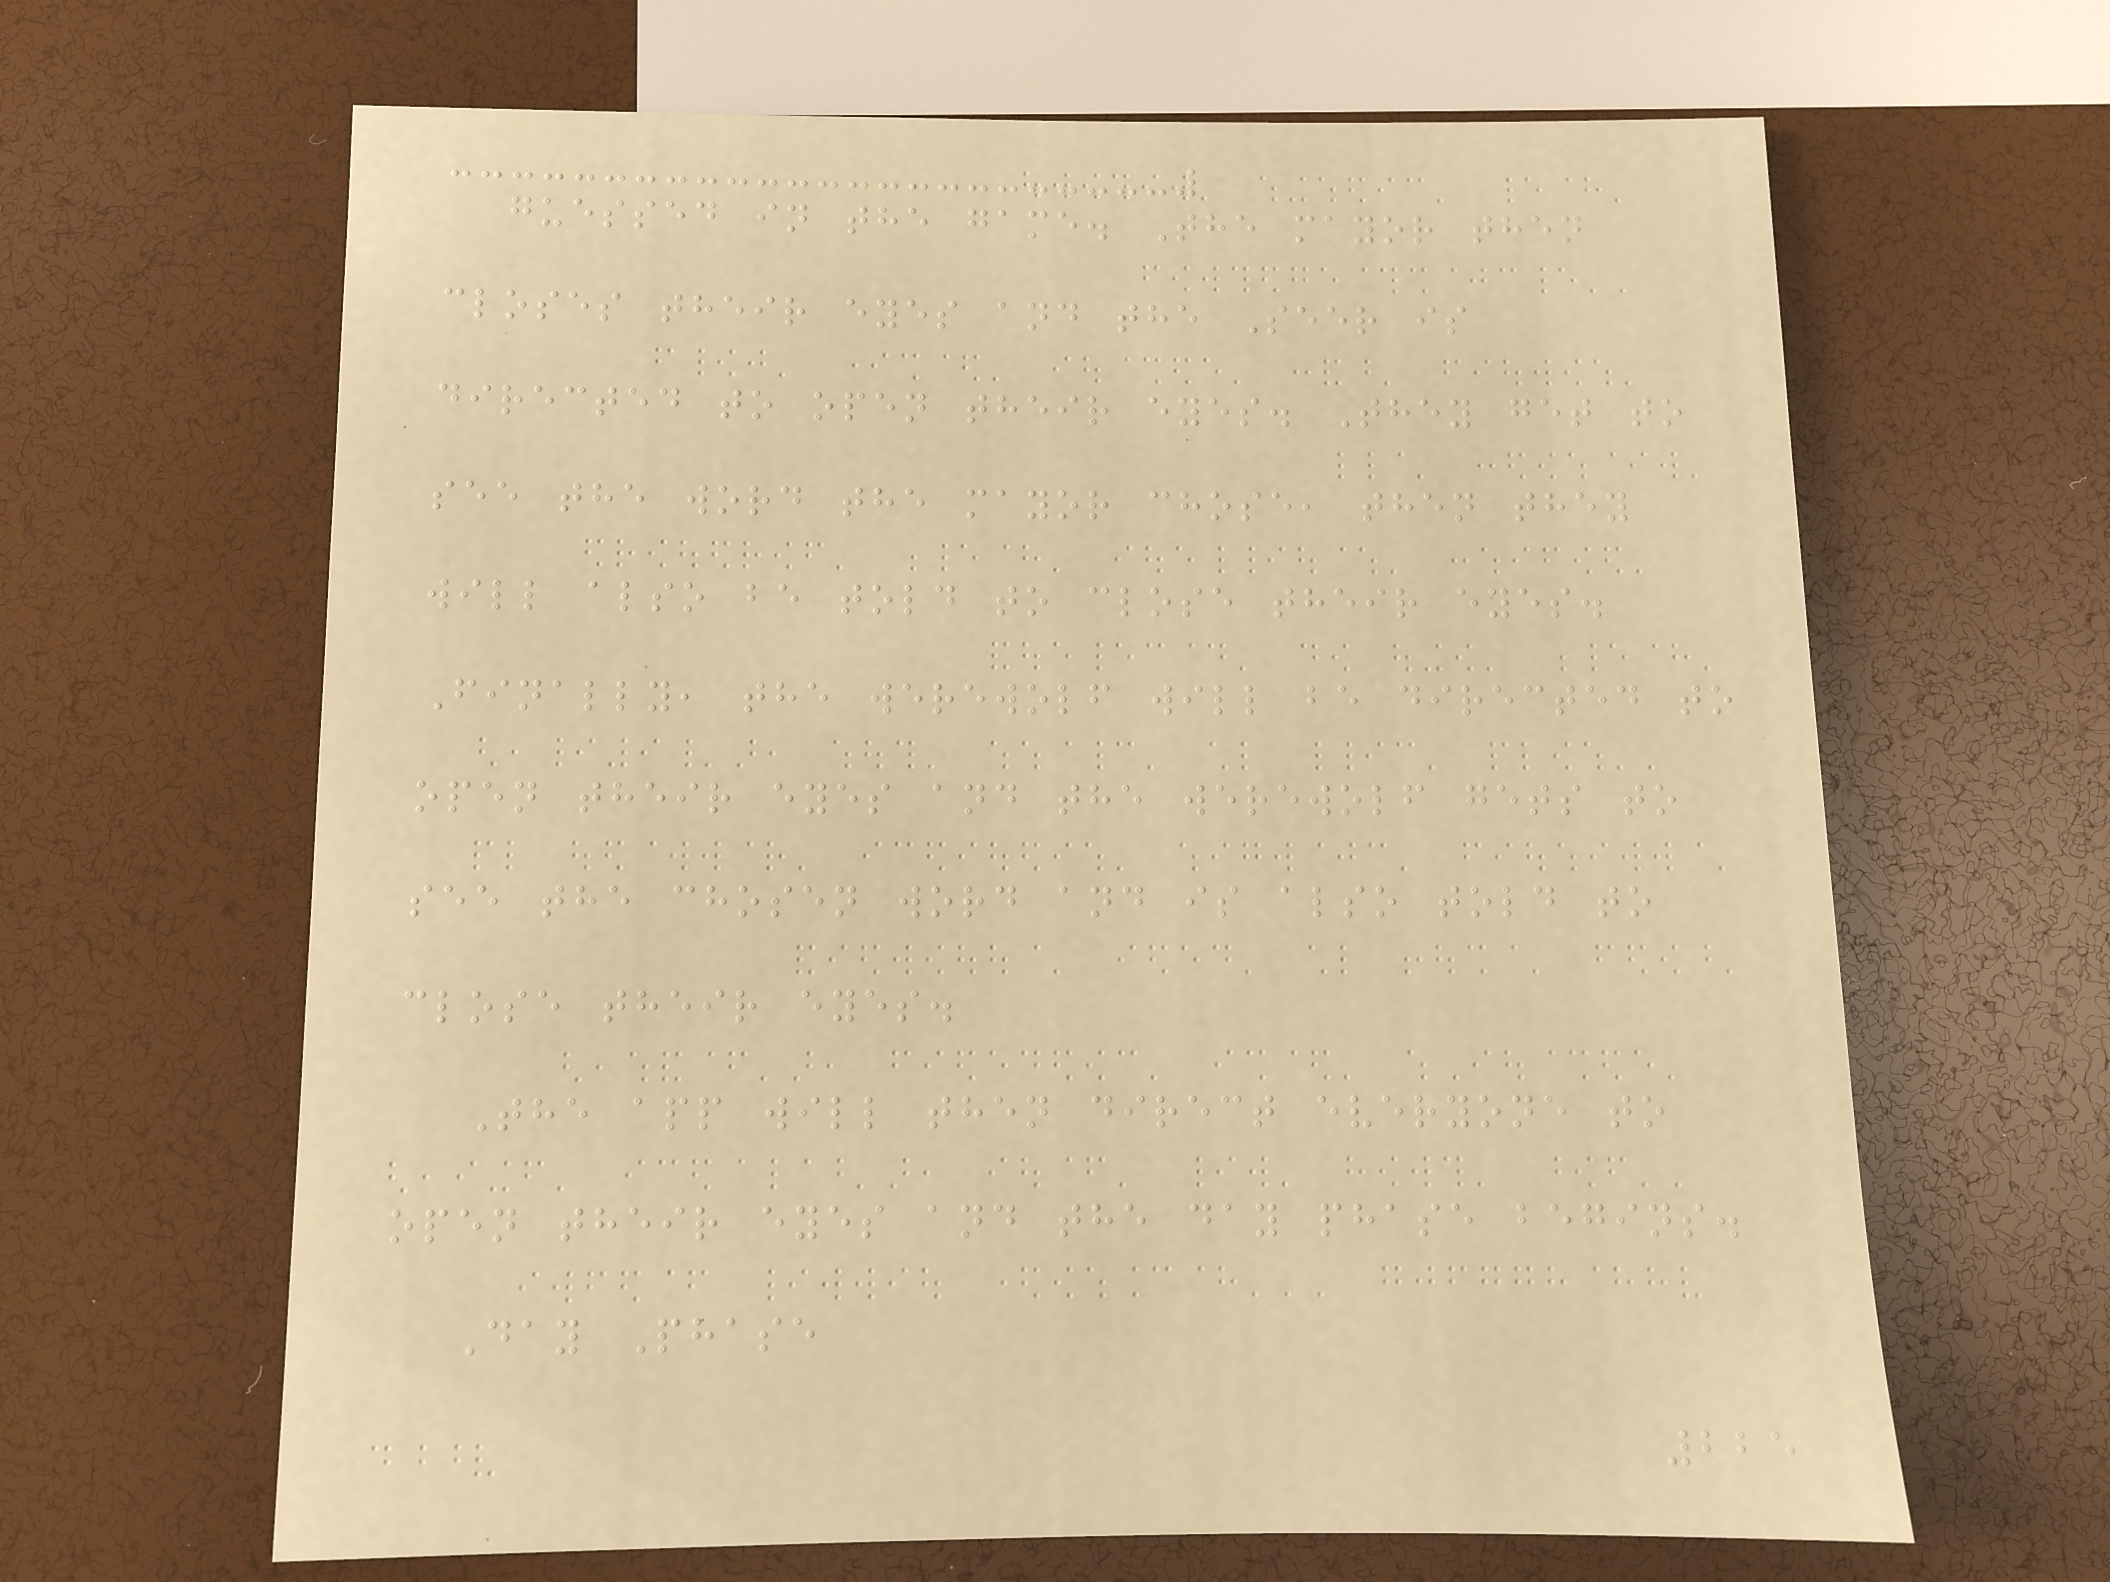guessed in the game. The mayor then
closes their eyes and the Seer is
directed to open their eyes. They get to
see the word the mayor chose, then they
will also be told to close their eyes.
Finally, the werewolf will be directed to
open their eyes and the werewolf gets to
see the chosen word and is also told to
close their eyes.
The app will then direct everyone to
open their eyes and the day phase begins.
Day Phase
225
